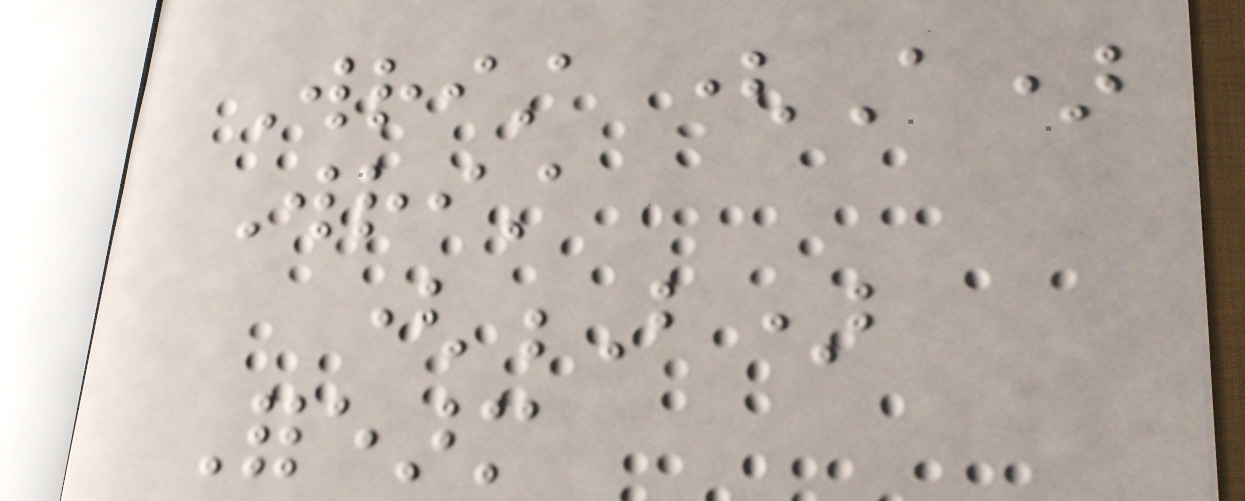Wrist (A)
Wrist
(B)
Forearm
